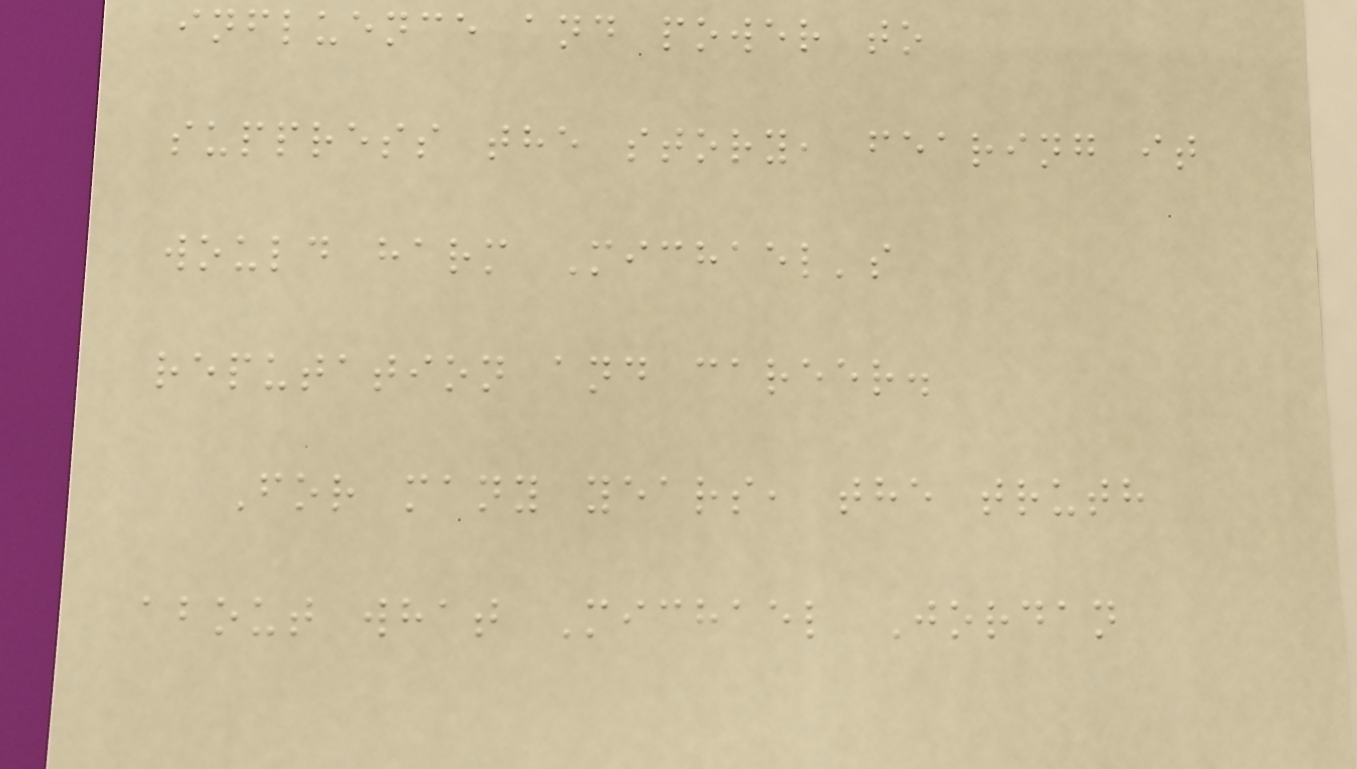influence and power to
suppress the story, fearing it
would harm Michael's
reputation and career.
For many years, the truth
about what Michael Jordan
